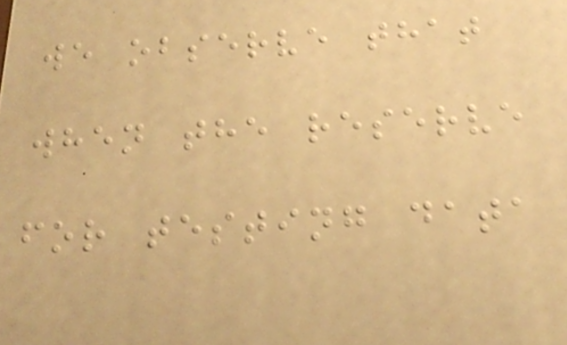we observe that
when the reserve
for testing data
